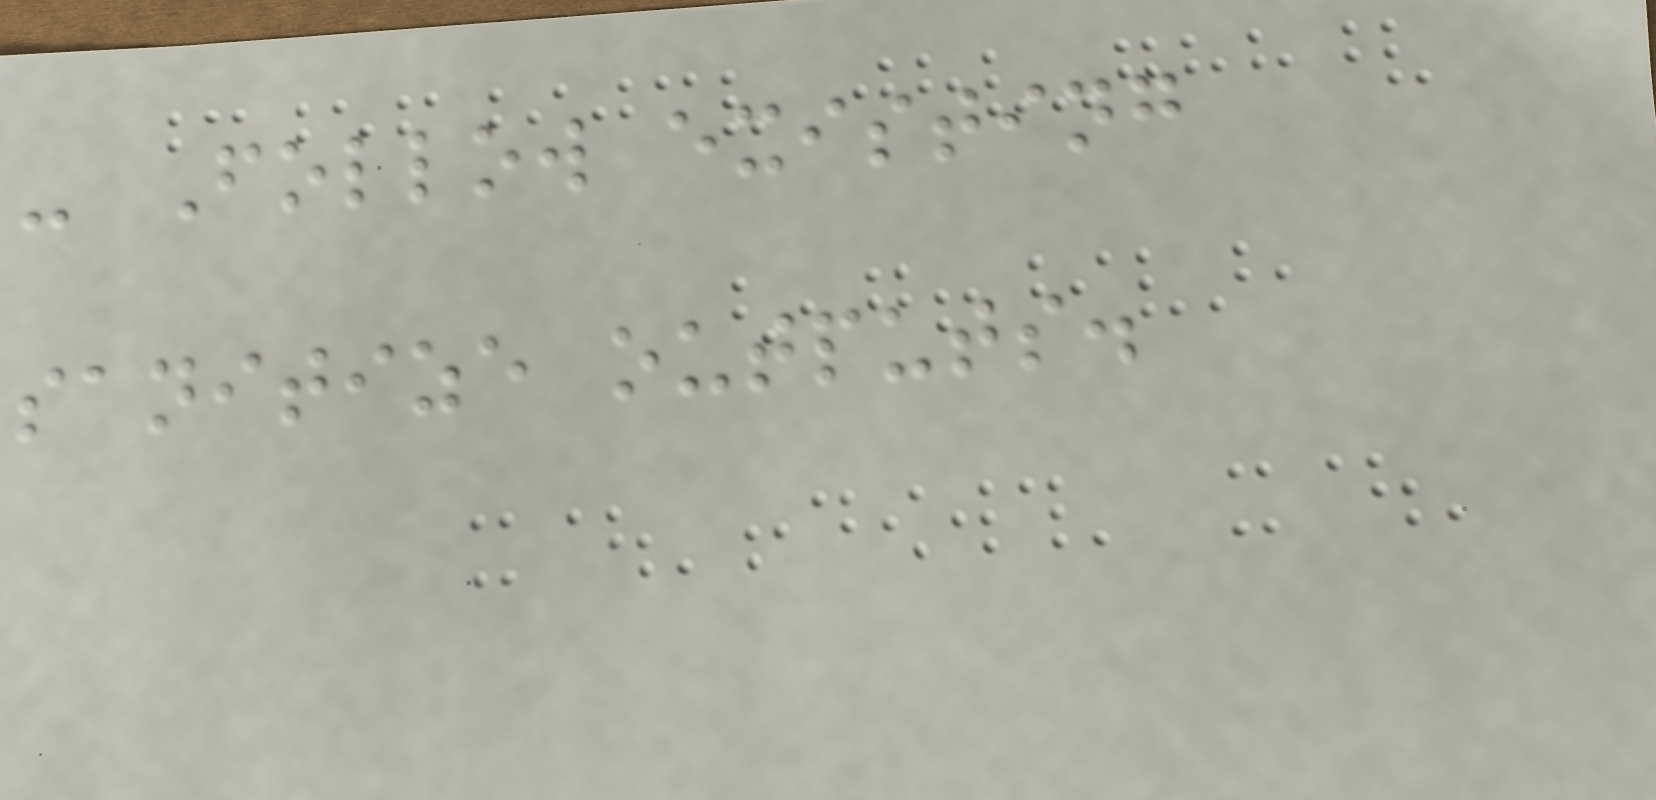- Follow existing
sanitize outputs.
